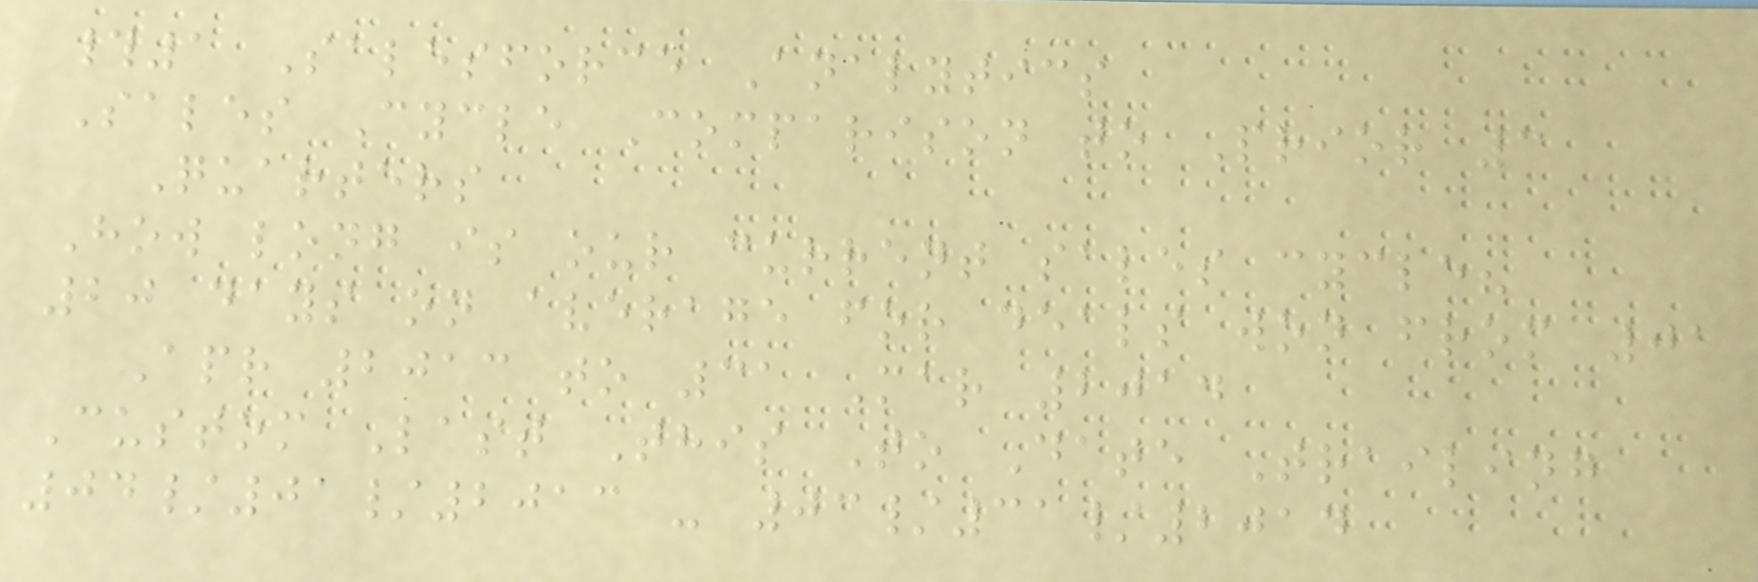#1 Salesforce Analytics
Sales Cycle Comparison to Prior 3
Quarters
How long is our current sales cycle?
20 days on average for deals won from 01
Apr 2013 to 31 Mar 2014
Custom Last This To Date Trailing
04/01/2013 - 03/31/2014
